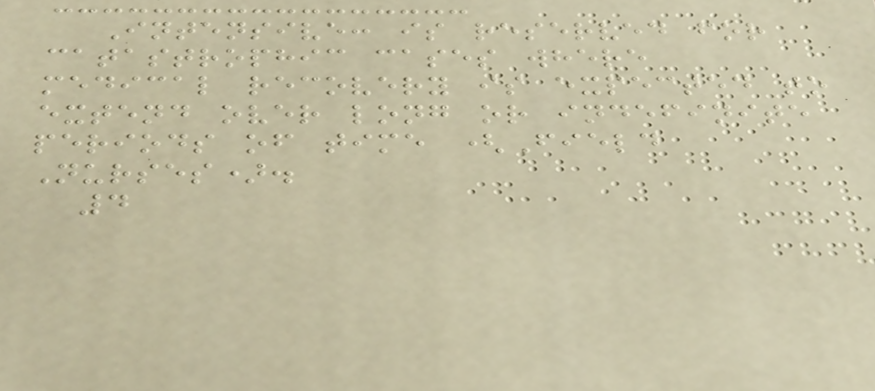Intensive: is reserved for
catastrophic cases where
medical recovery is expected to
extend over long or indefinite
periods of time (Field
Nurses).
4
